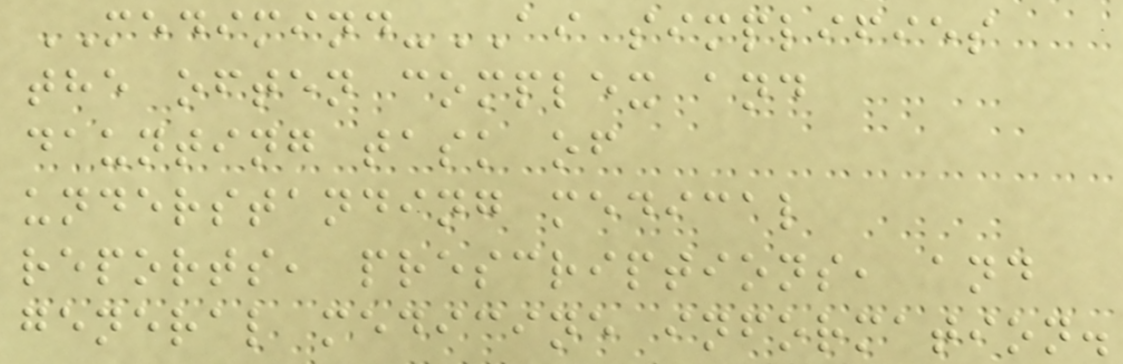MEDIMIND-AI simplifies
the often complex and
daunting task of
understanding medical
reports, prescriptions, and
general medicine information.
